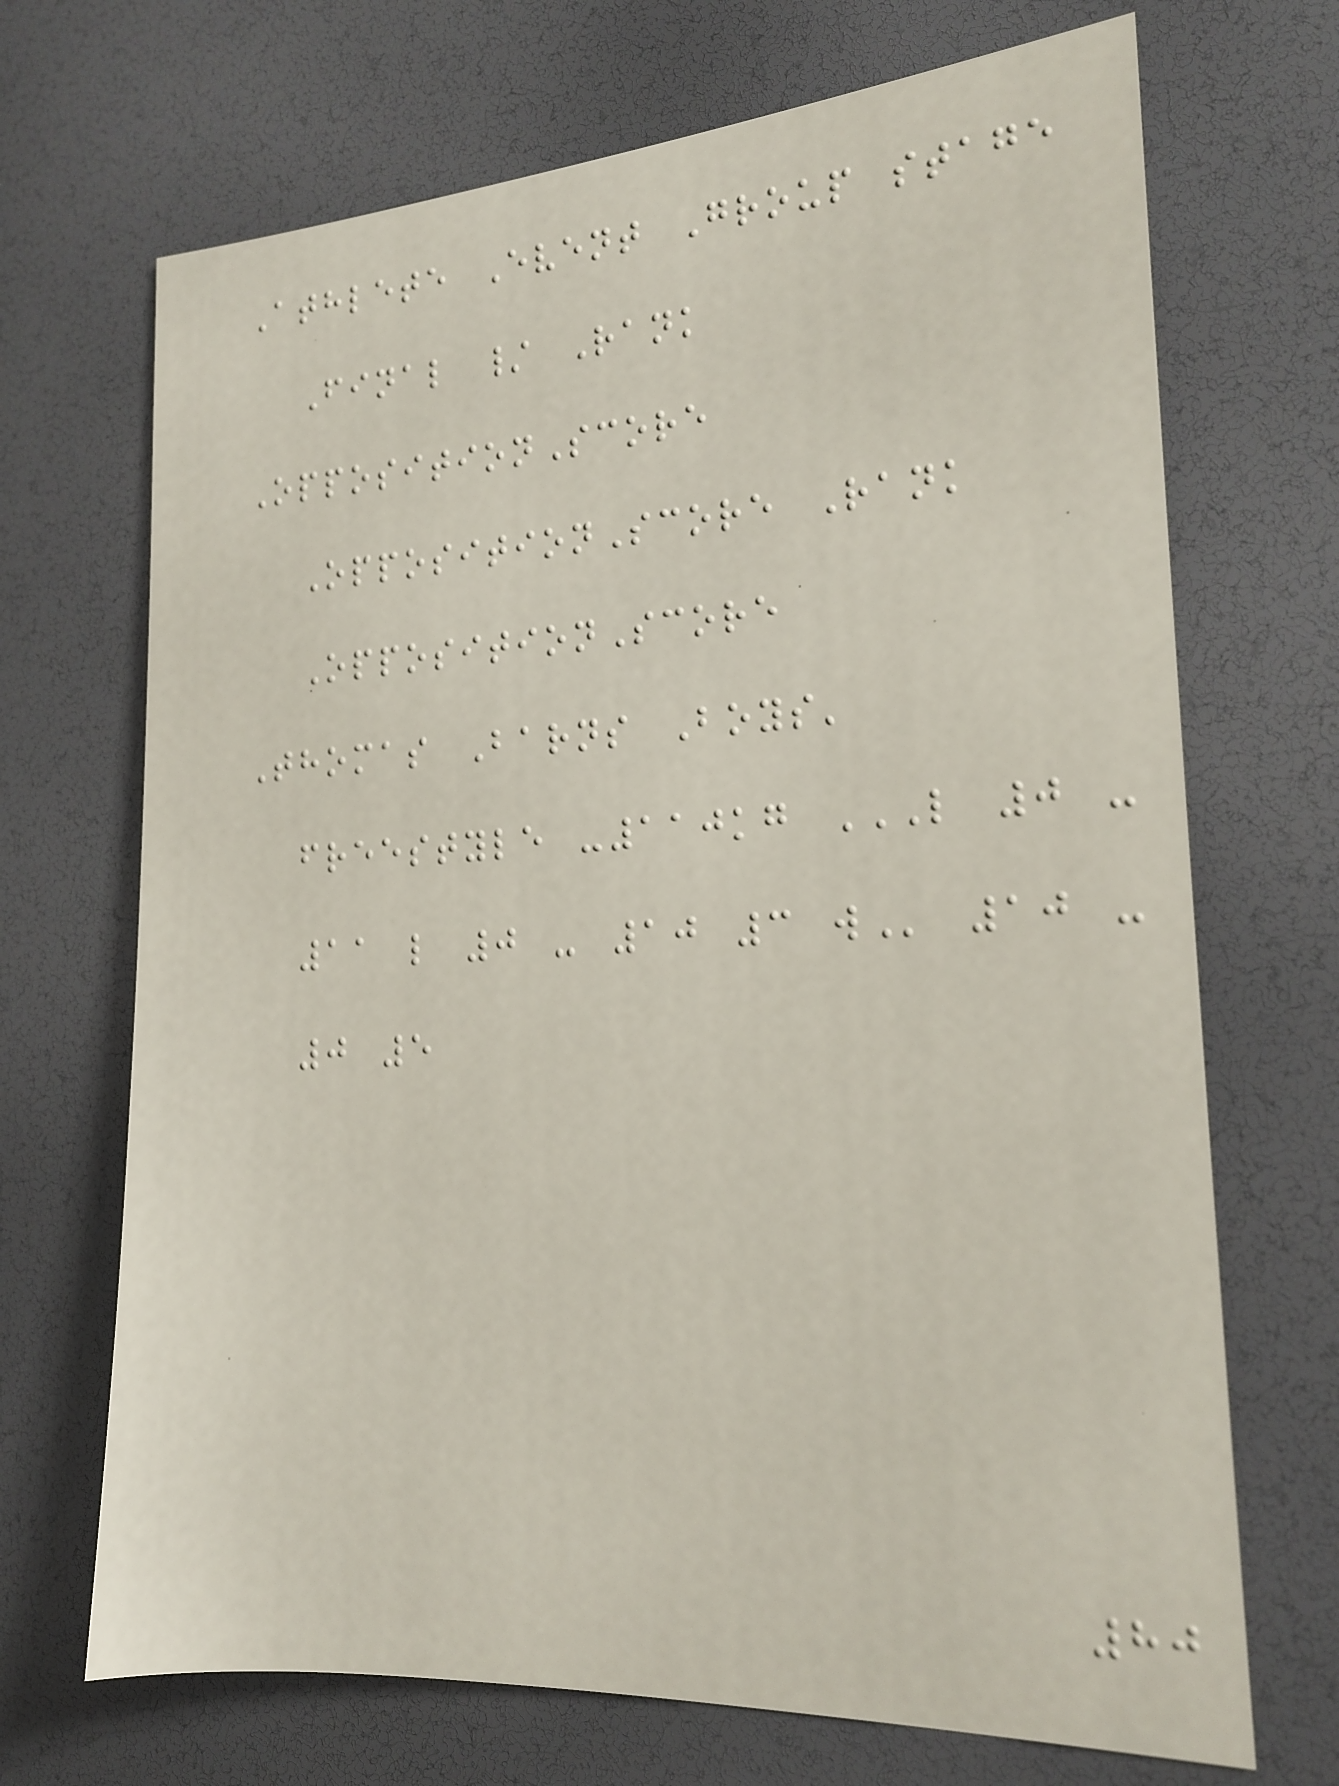Athlete Event Group stage
Final / Rank
OppositionScore
OppositionScore Rank
OppositionScore
Thomas Barns Boys'
freestyle -110kg L 0 -
11 L 0 - 10 3 W 10 -
0 5
80
